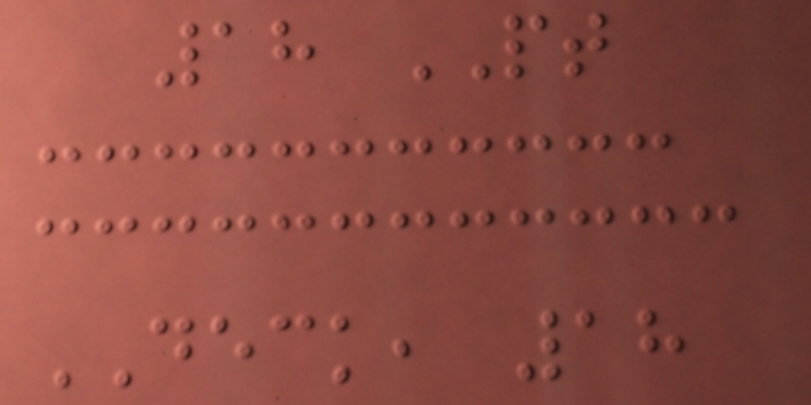18 PT
DECK, 18
